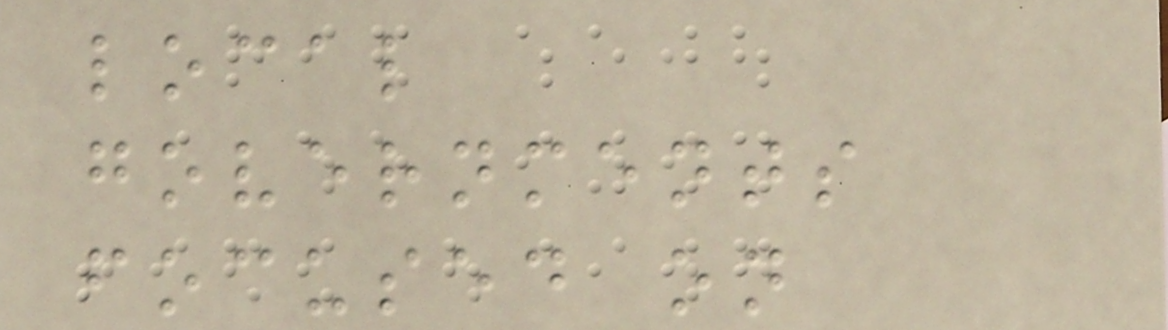local
governments
focused on
